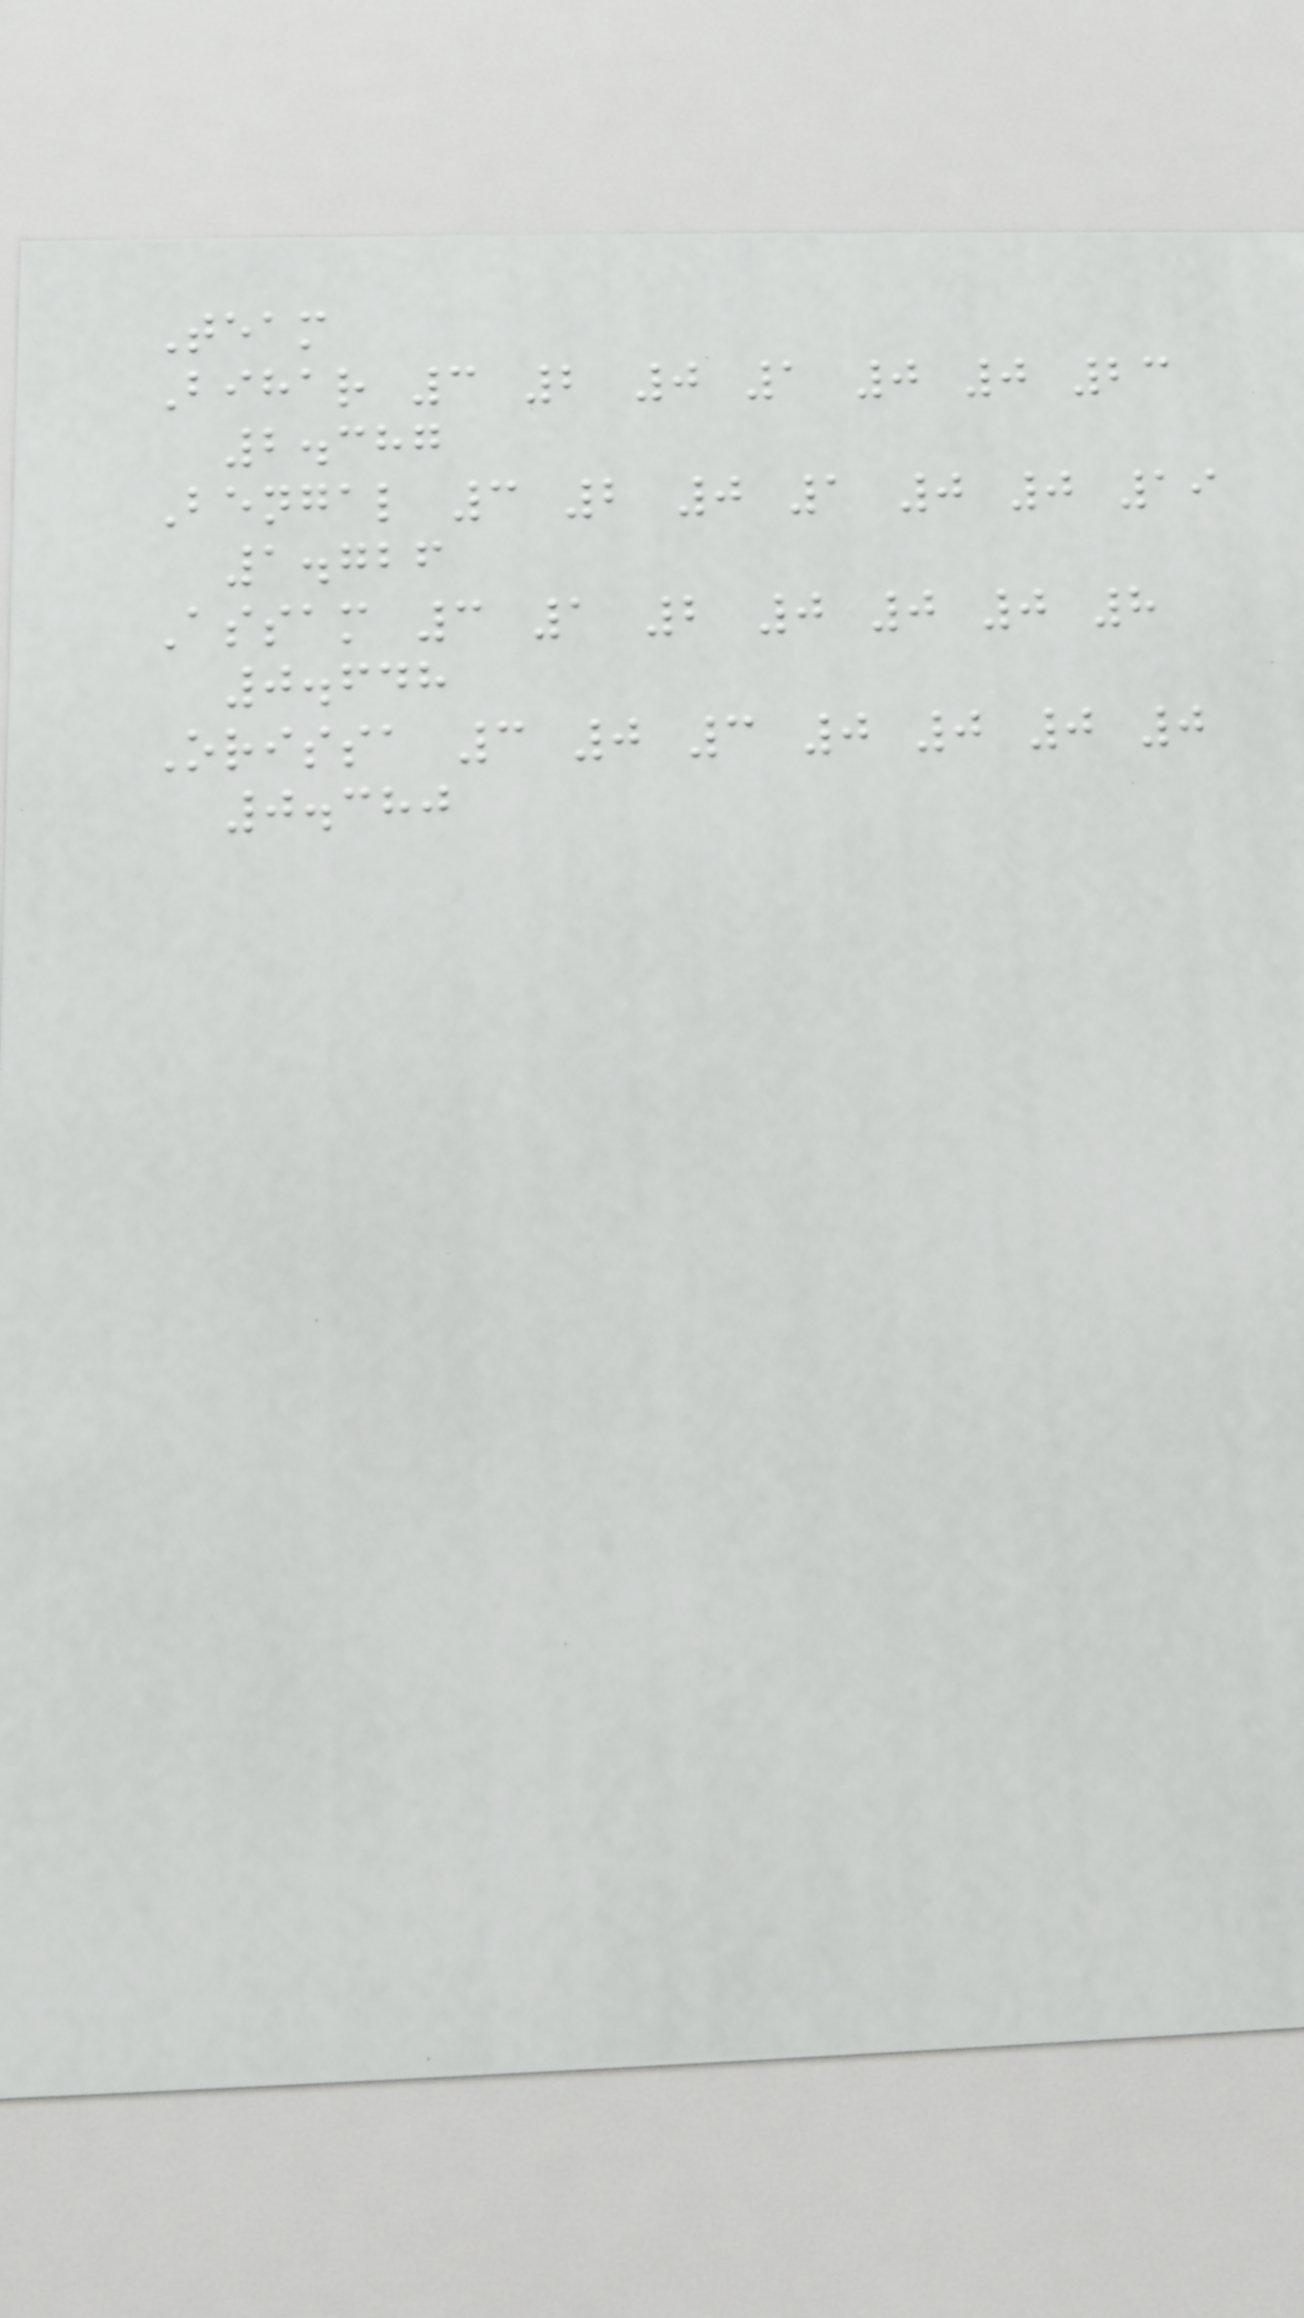Team
Bihar 3 2 0 1 0 0 23
2.387
Bengal 3 2 0 1 0 0 19
1.726
Assam 3 1 2 0 0 0 8
0.648
Orissa 3 0 3 0 0 0 0
0.380
